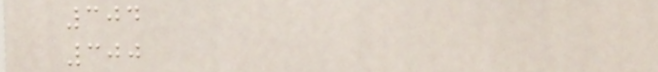304
300
